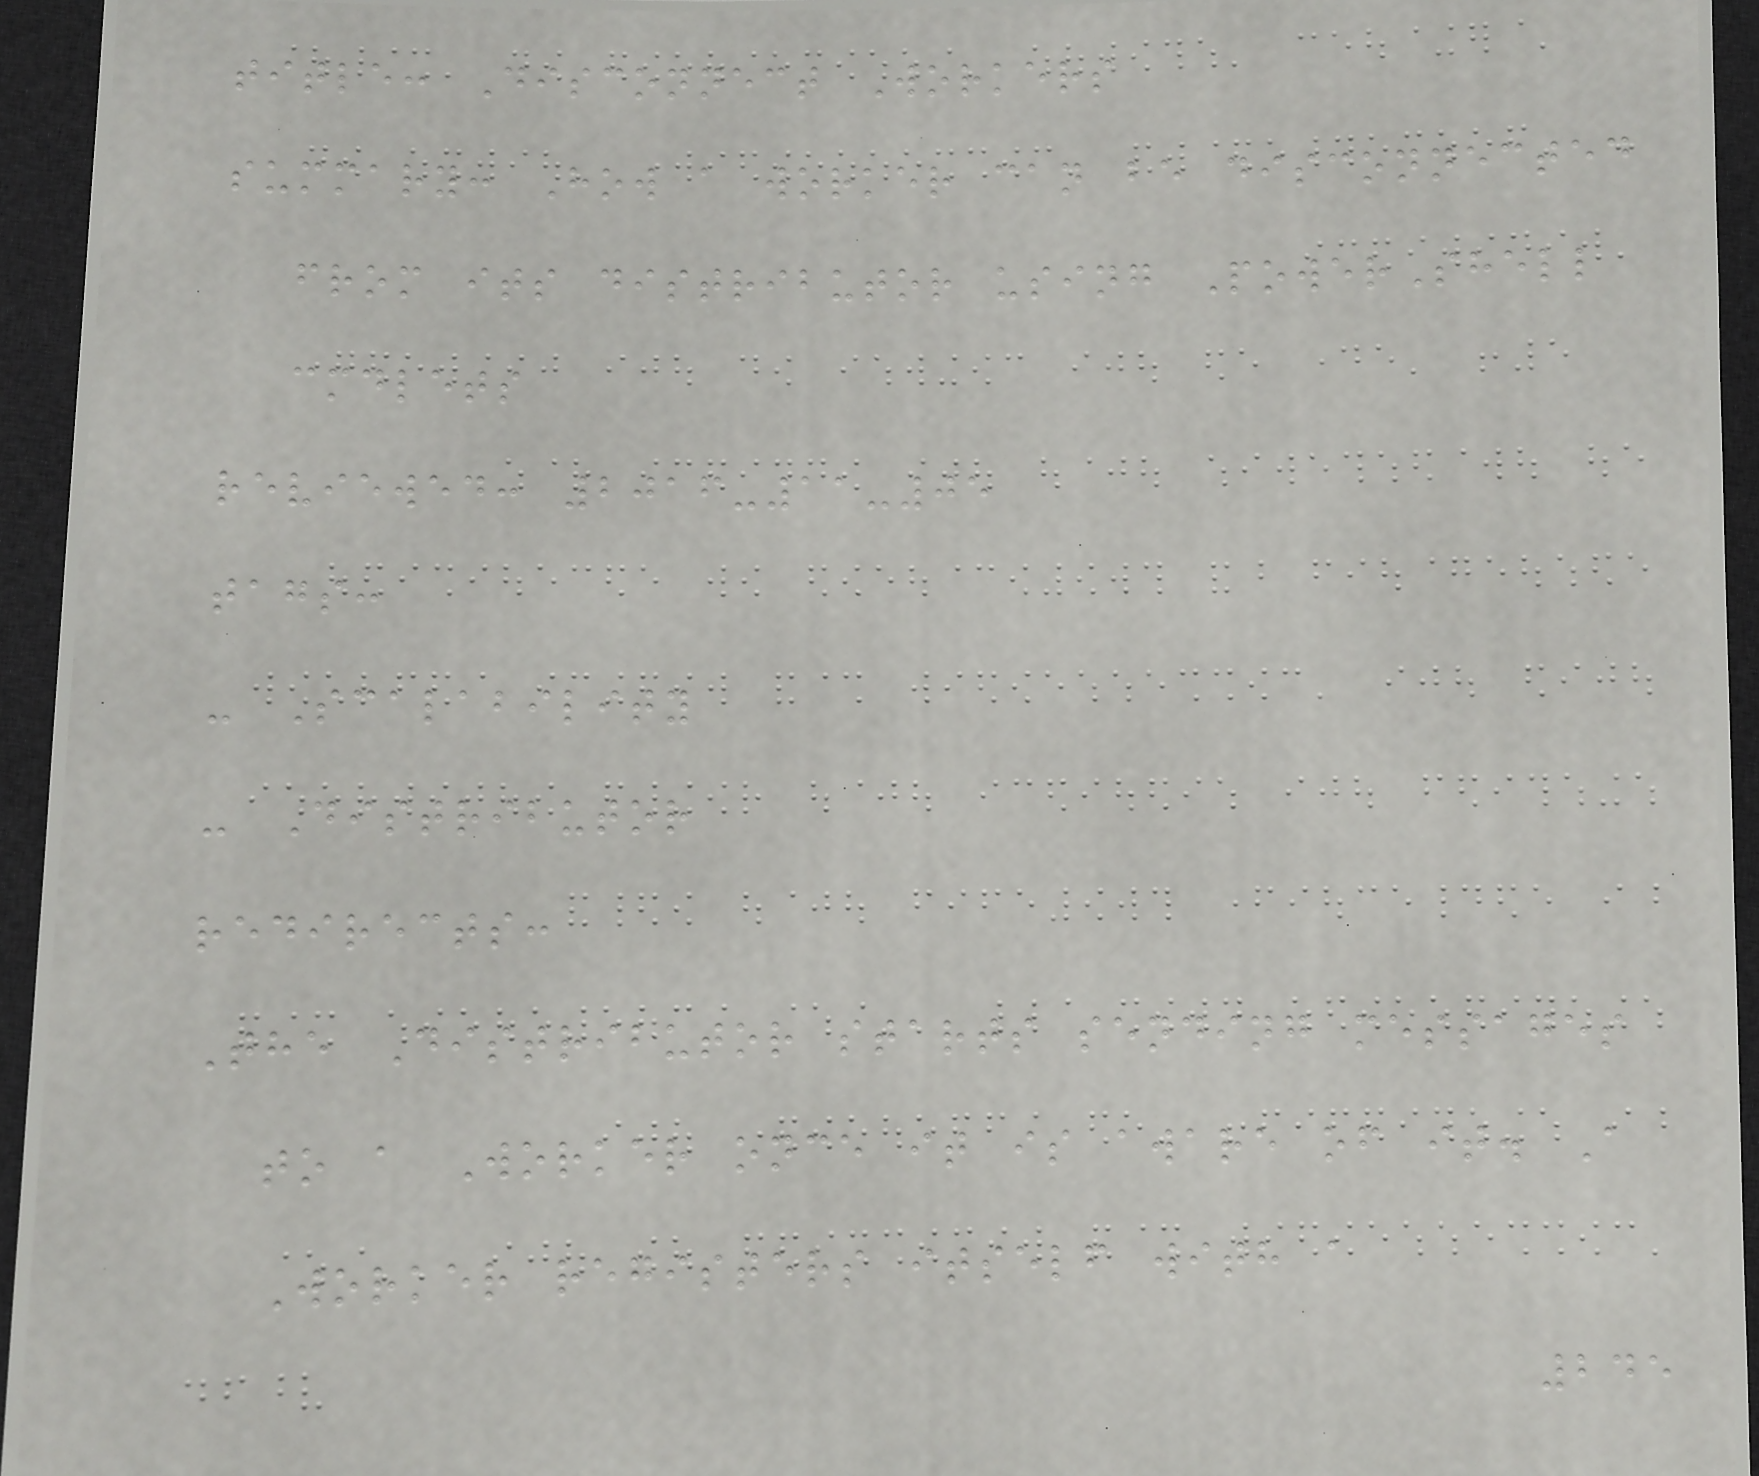title: Disconnect Workers
summary: How a worker can be disconnected
from its distributor using PowerShell
cmdlets
reviewed: 2016-11-05
tags:
- Scalability
- Distributor
redirects:
The Distributor starts sending messages
to a Worker once it is aware of it. A
Worker registers itself with a
245
